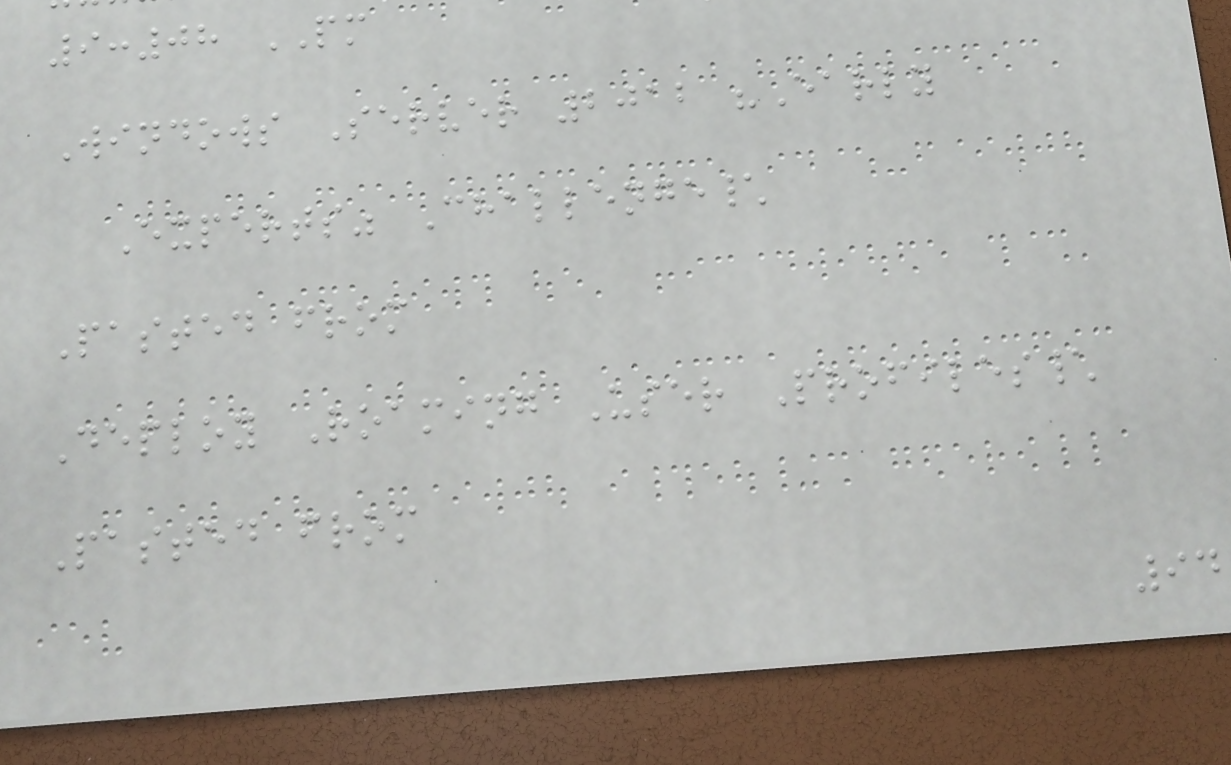9:08 PM
Windows Server 2012 "Early
Experts" Challenge\
Pasted from
Deploy Roaming User Profiles\
Pasted from
94
